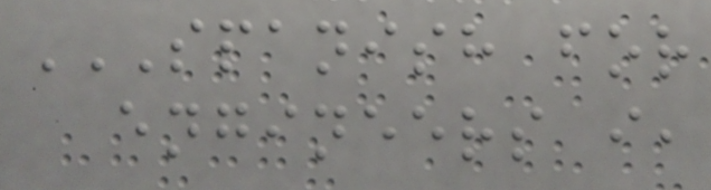SPANISH FOR
ENGINEERS I,
